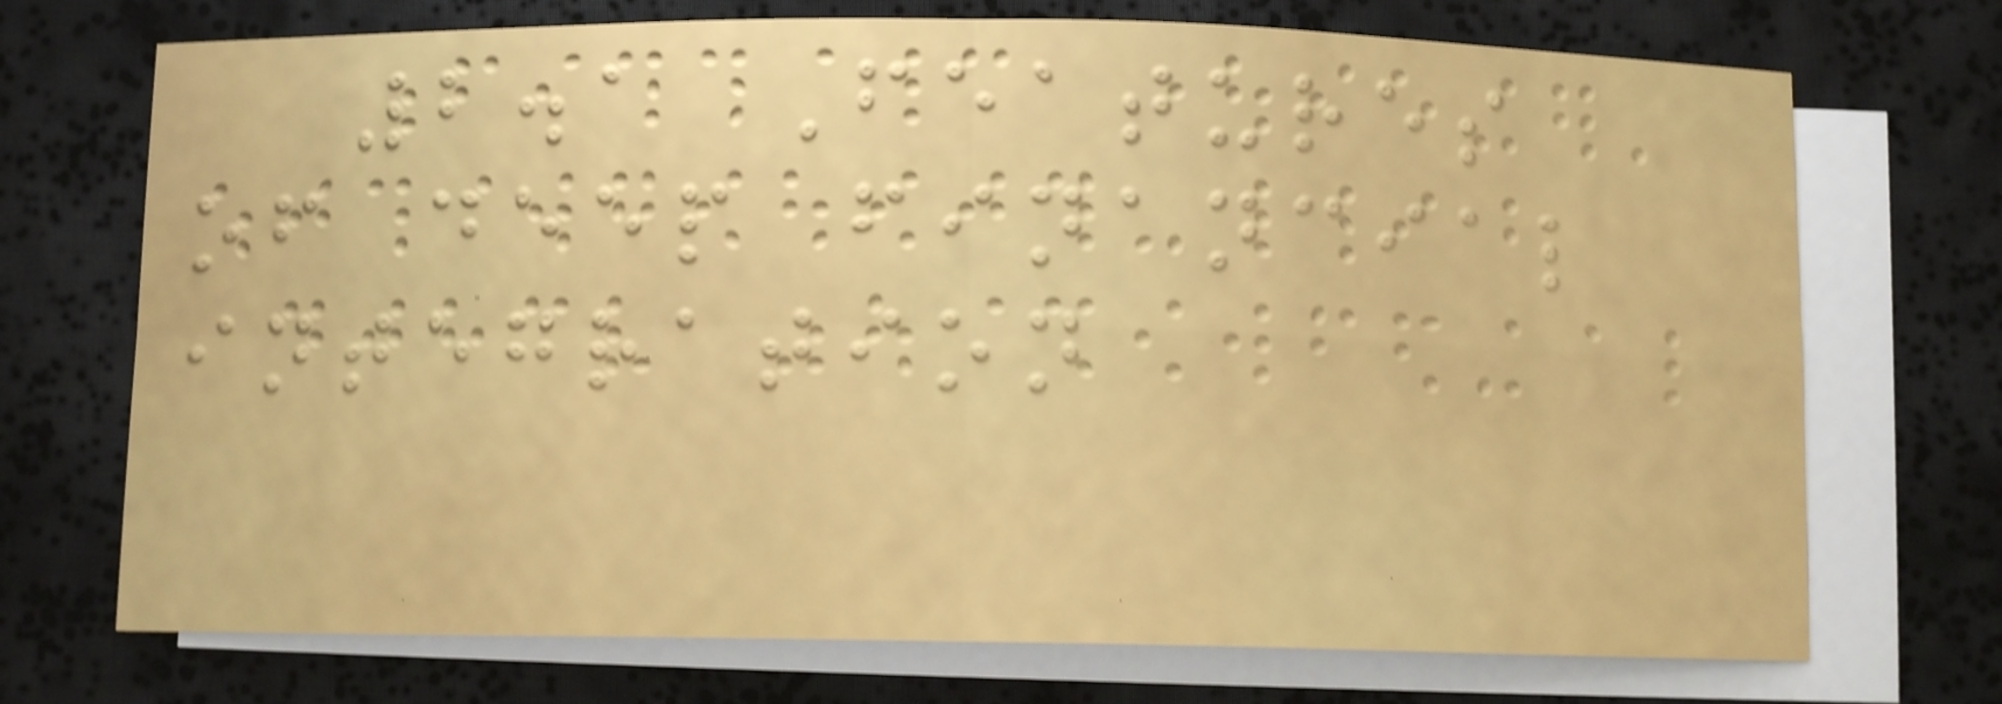2.1 Features
of deep financial
integration
